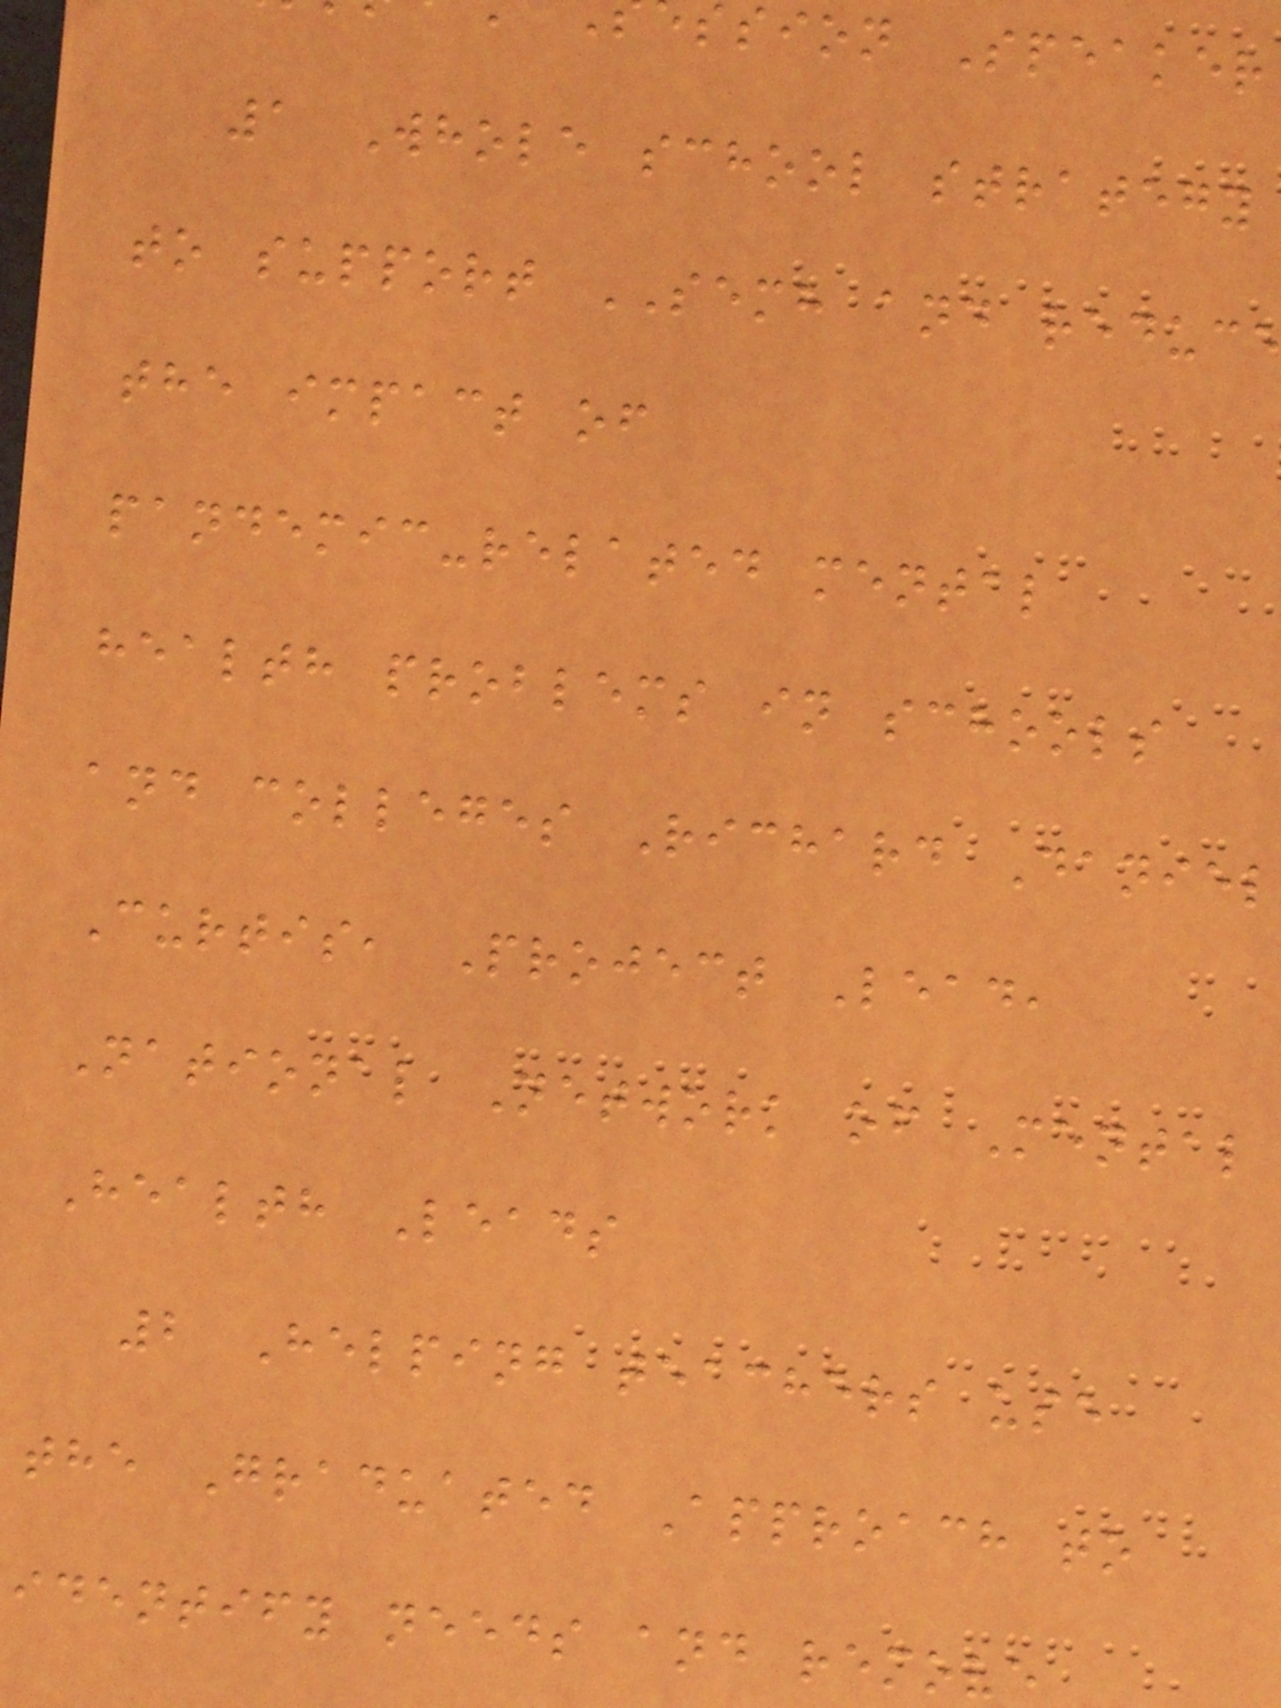ssion Speaker
1 Whole school strategy
to support SEMH and reduc
the impact of
pandemic-related mental
health problems in schools
and colleges Richard Daniel
Curtis, Project Lead,
National Network of Mental
Health Leads
2 Helping teachers use
the Graduated Approach to
identify needs and remove
